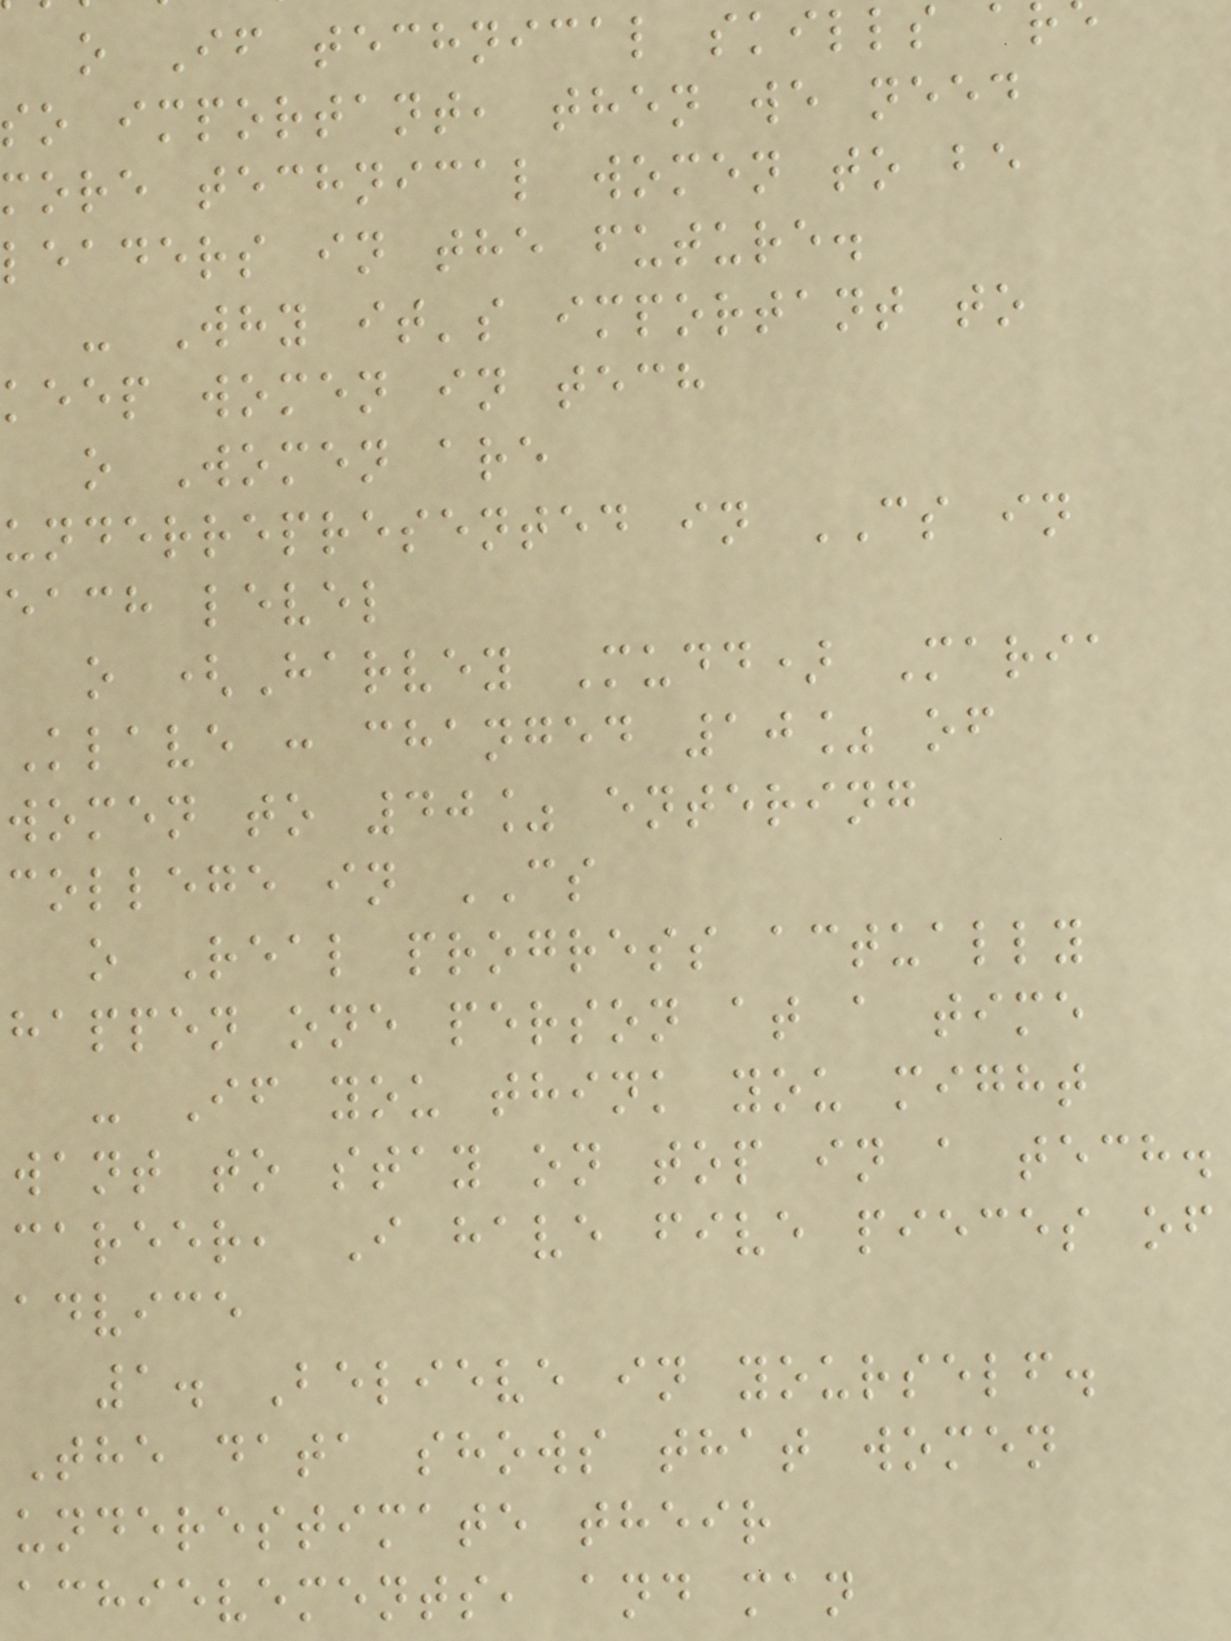o If technical skills a
so important, then we need
more technical women to be
leaders in the future.
- Why it's important to
keep women in tech
o Women are
underrepresented in CS in
each level
o (Harvey Mudd) Maria
Klave : changed 10% of
women to 40% entering
college in CS
o Real progress actually
happen one person at a time
- If you think you might
want to stay on top in a tech.
career, I have five pieces of
advice
1. Believe in yourself.
The data shows that women
underestimate their
achievements, and man
